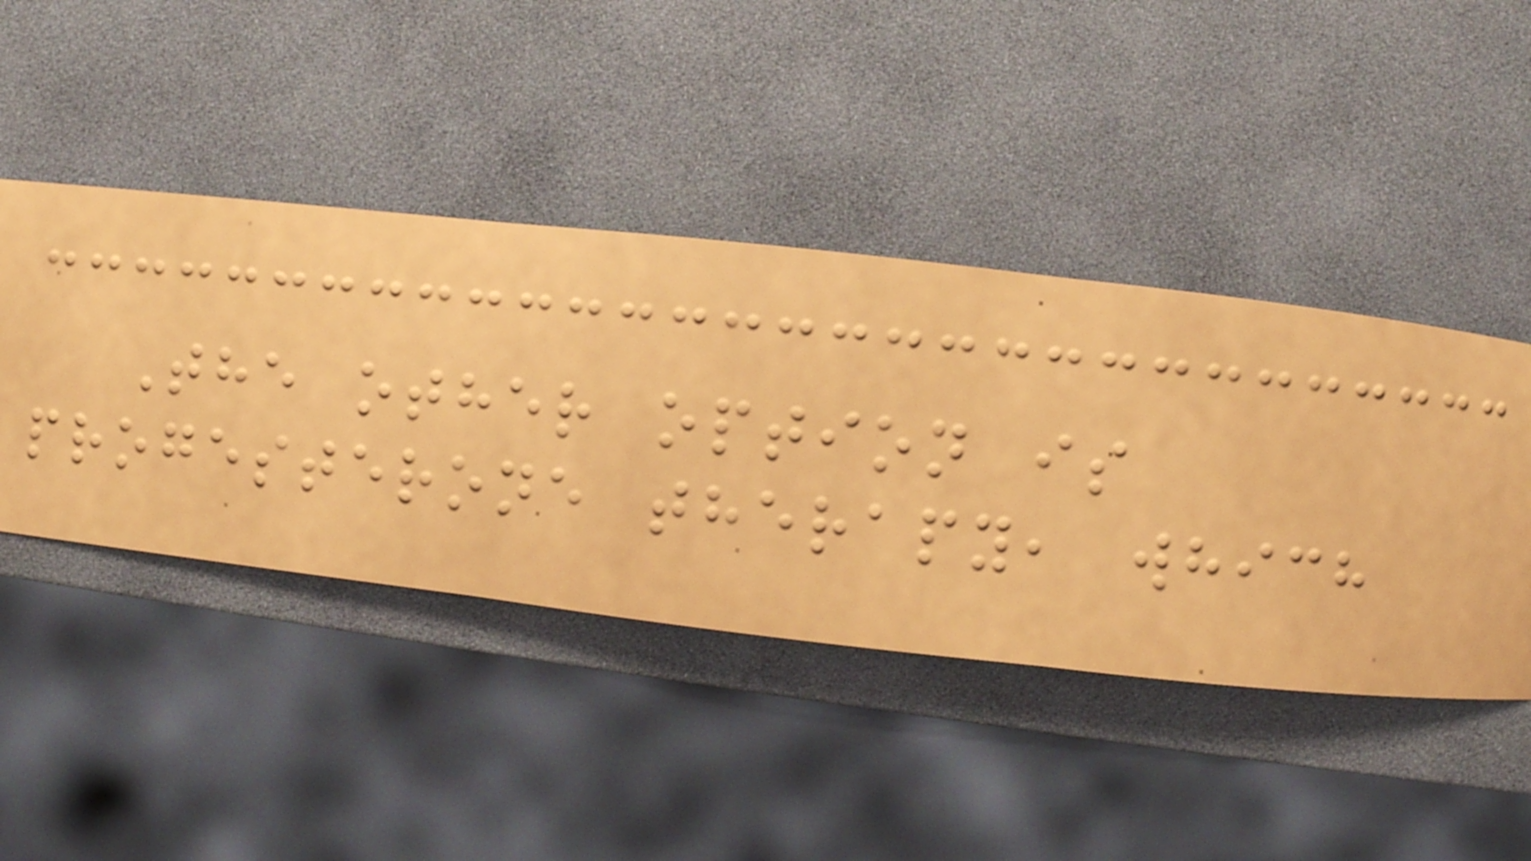The other option is
progesterone therapy, which
